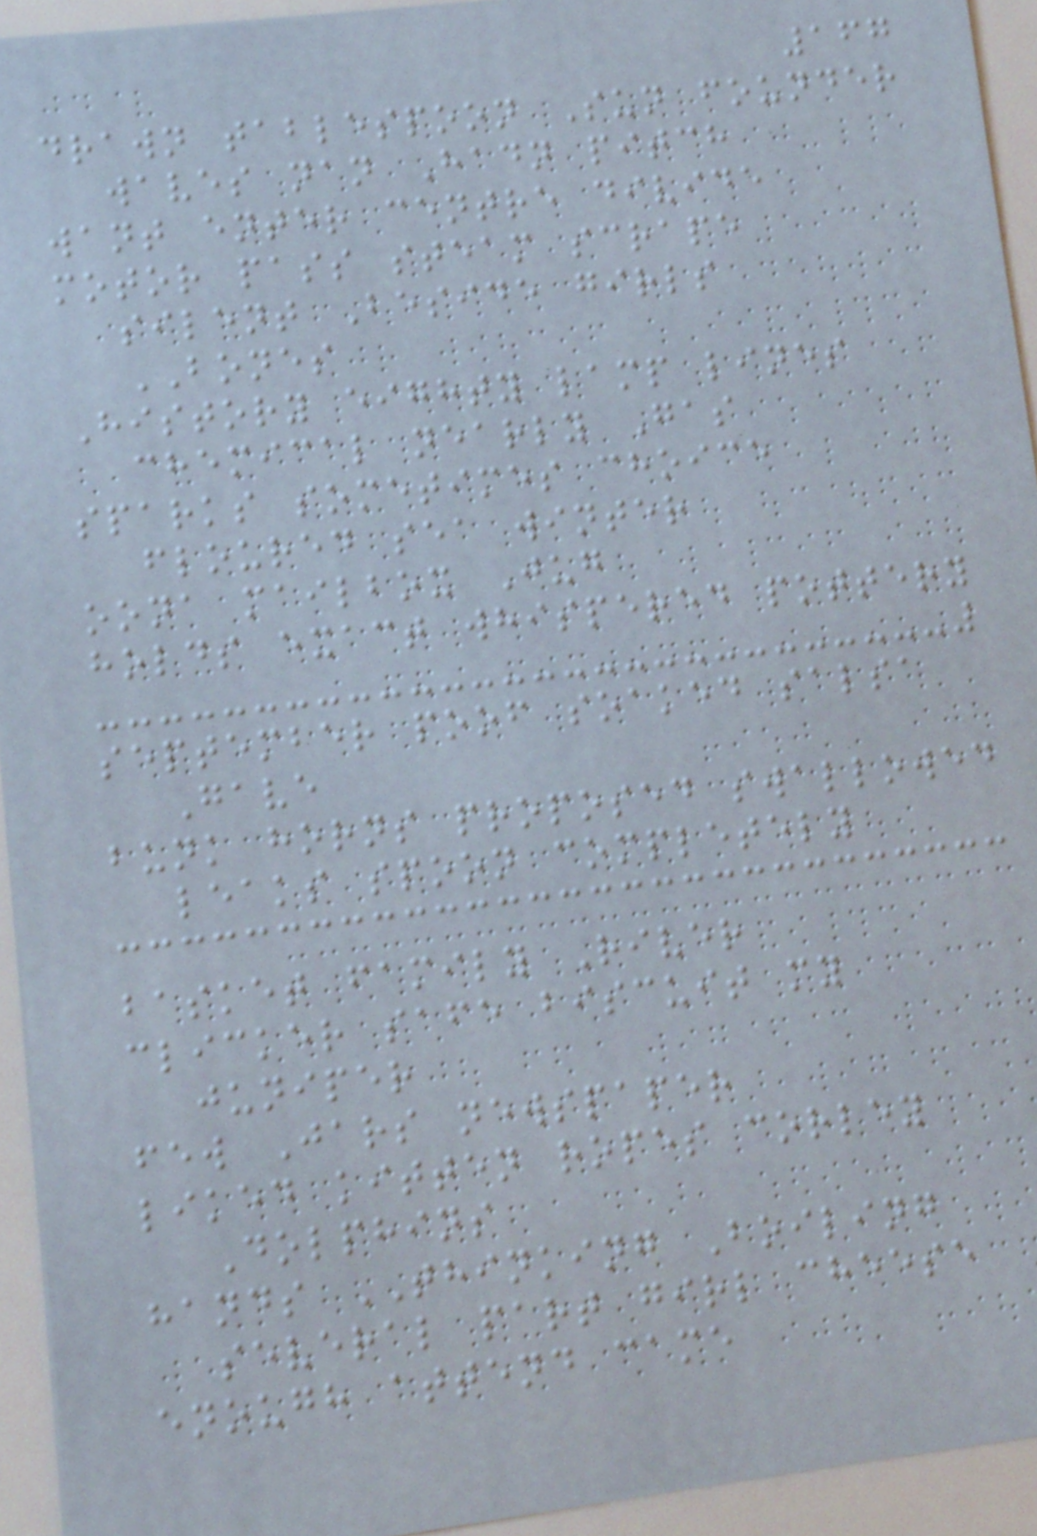167
drawn tablespoon Sun founder
waves nan Hadn pitch
want enter centre divide
motor pass steam scrape
silent Beside girls
BONES
History eighty lamp lines
chemical nearly Gas
sparks sometimes choice
floured sea winter
oona mailbox Jug
holds exact whispered pottery
september poof soaked salsa
Gave
bunk horns proposed swallowed
leaks spoon completely
basket family River
clicker safe biscuit my
juniper
few Jars newspaper
liked kitten ropes corley
Dolphins
hands THINKING Boiling
several part girl cheese
enough attend came
